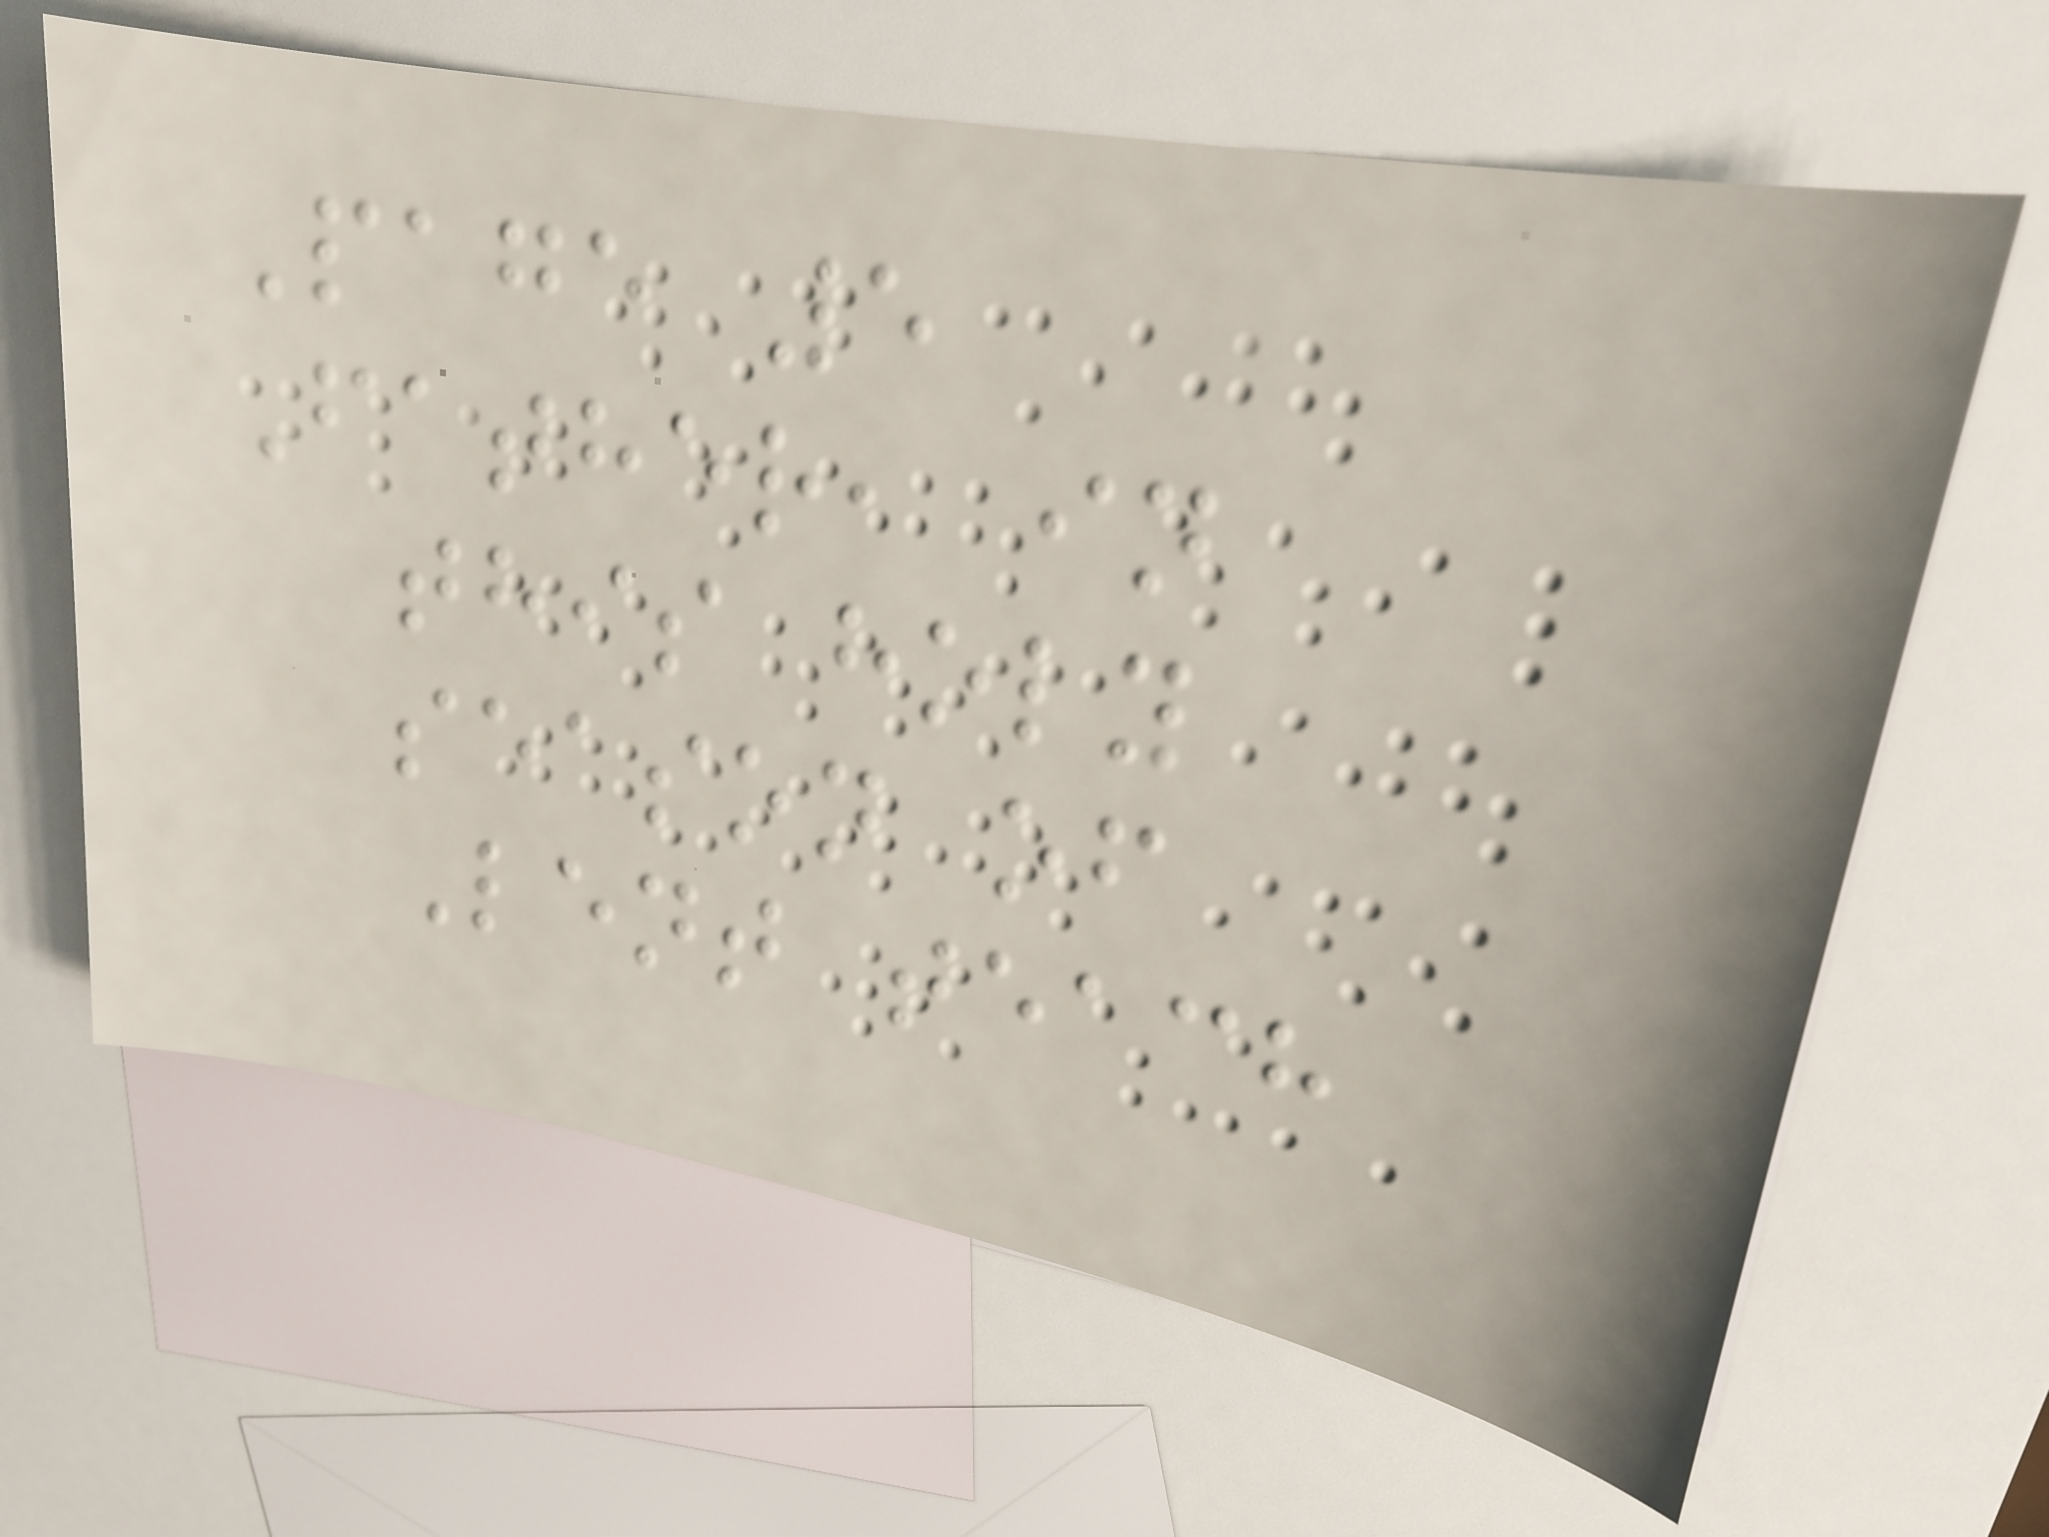Page 5
Father, in
this holy
season of
Lent teach
